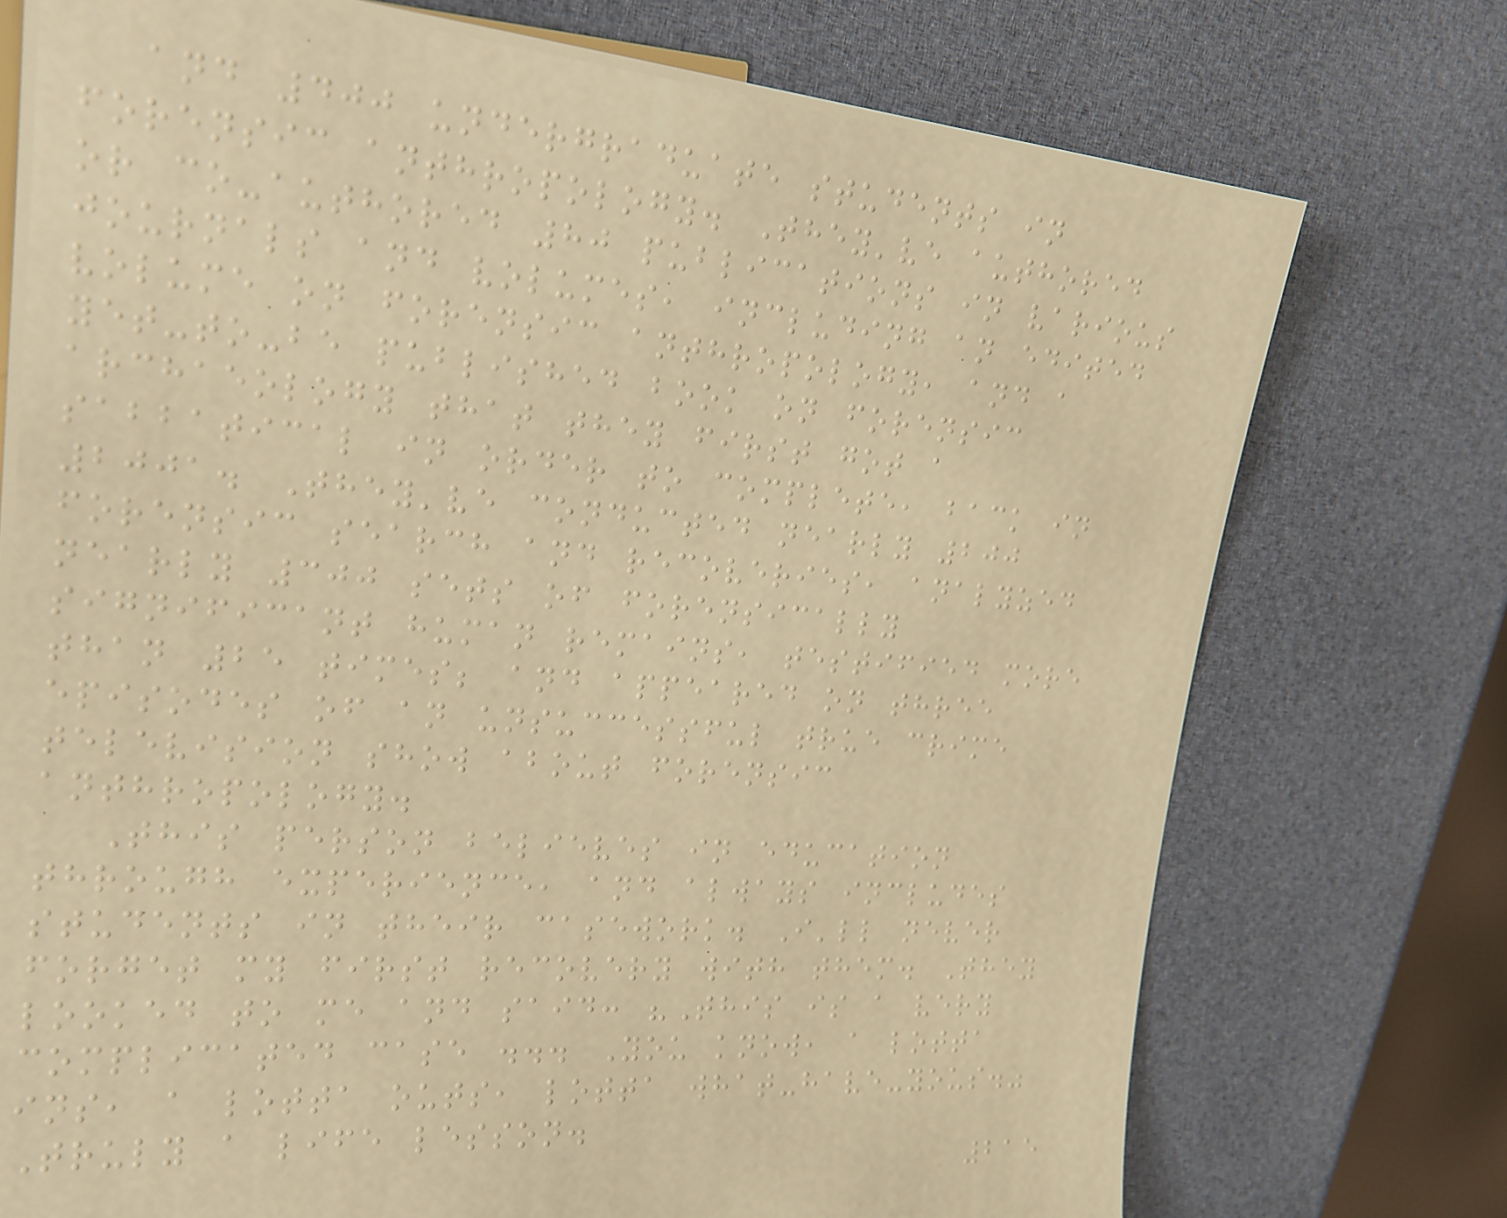and 400 undergraduate students in
forensic anthropology. They've authored
or co-authored 80 publications in various
journals and volumes, including an edited
volume on forensic anthropology, and a
yet-to-be published book on forensic
archaeology that they first got a
sabbatical in order to complete, back in
2001. They've conducted nearly 200
forensic search and recoveries, analyzed
nearly 300 sets of forensically
significant human remains, testified more
than 25 times; and appeared on three
episodes of an unsuccessful true crime
television show about forensic
anthropology.
This person believes in education
through experience, and always includes
students in their casework. I'll never
forget my first recovery with them. They
looked to me and said: "This is a very
complicated case ... You know, a lotta
ins, a lotta outs, lotta what-have-yous."
Truly a life lesson.
215
